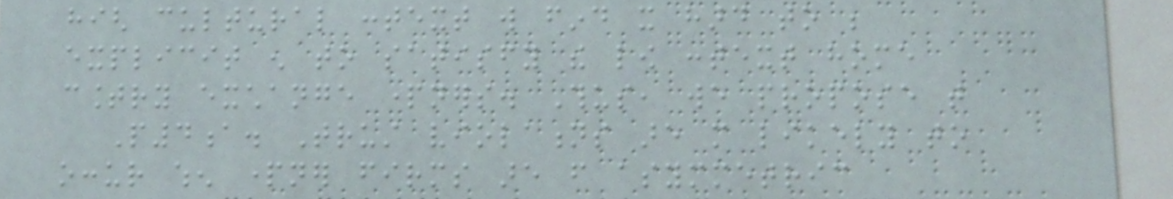high cultural context will find it hard to be
explicit enough to satisfy the low context home
country exchange partners. Thus, we propose that
P4a. Trust violations are more likely to
occur when partner firms are from asymmetric
